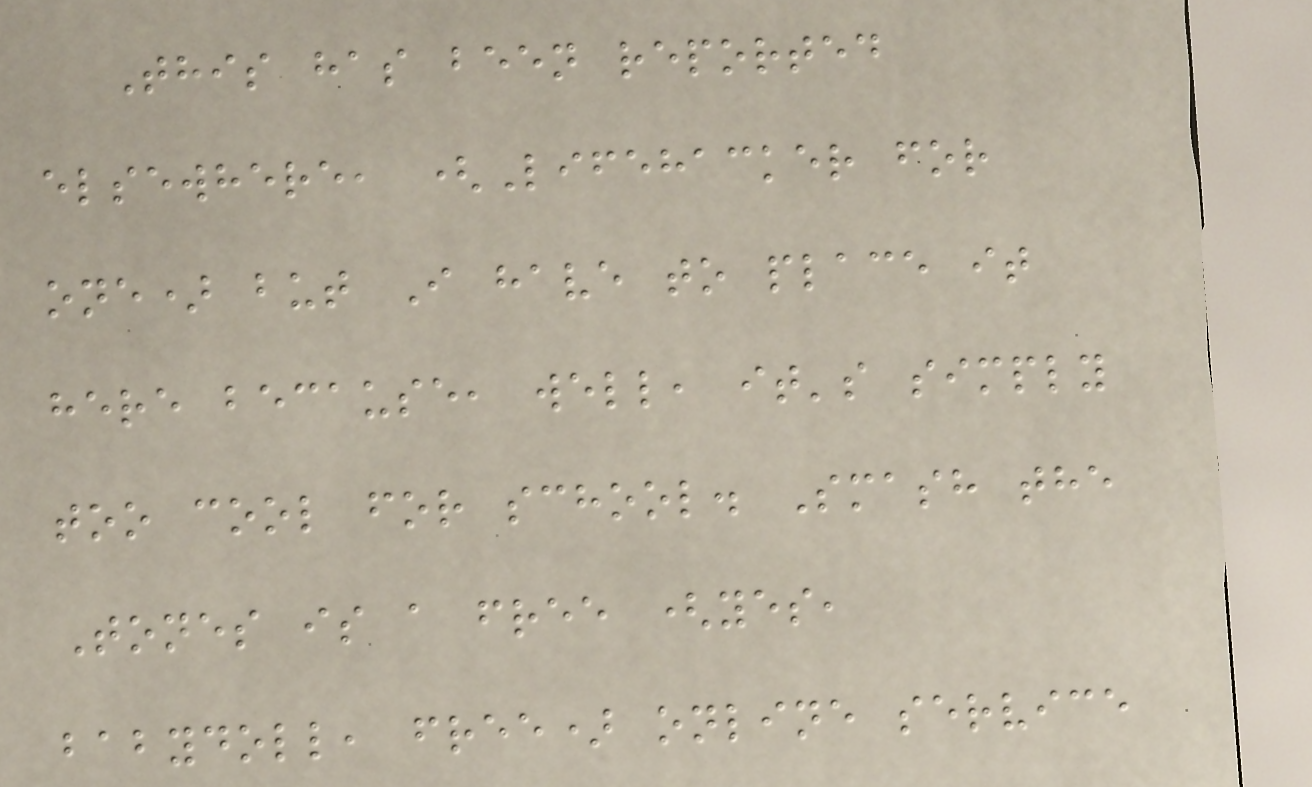This has been reported
elsewhere, (Lifehacker for
one) but I have to place it
here because, well, it's simply
too cool for school. Smash the
Tones is a free (yes,
babydoll, free) online service
